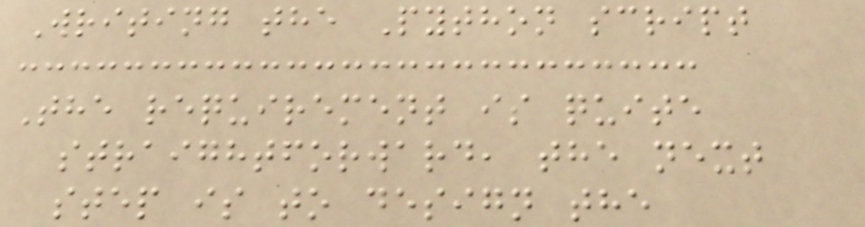Writing the Python script
The requirement is quite
straightforward, the next
step is to design the
